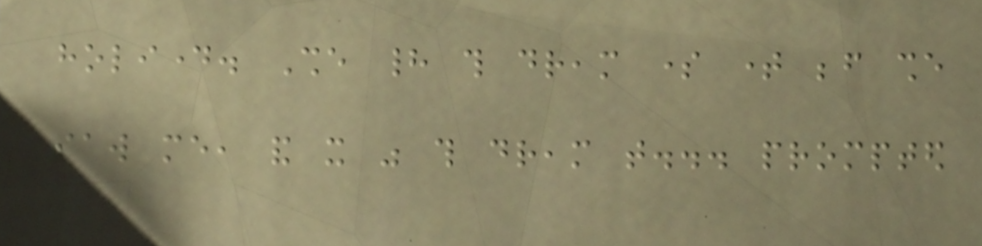holiday. She had this dream some time before she
saw me, and it was this dream that... prompted
